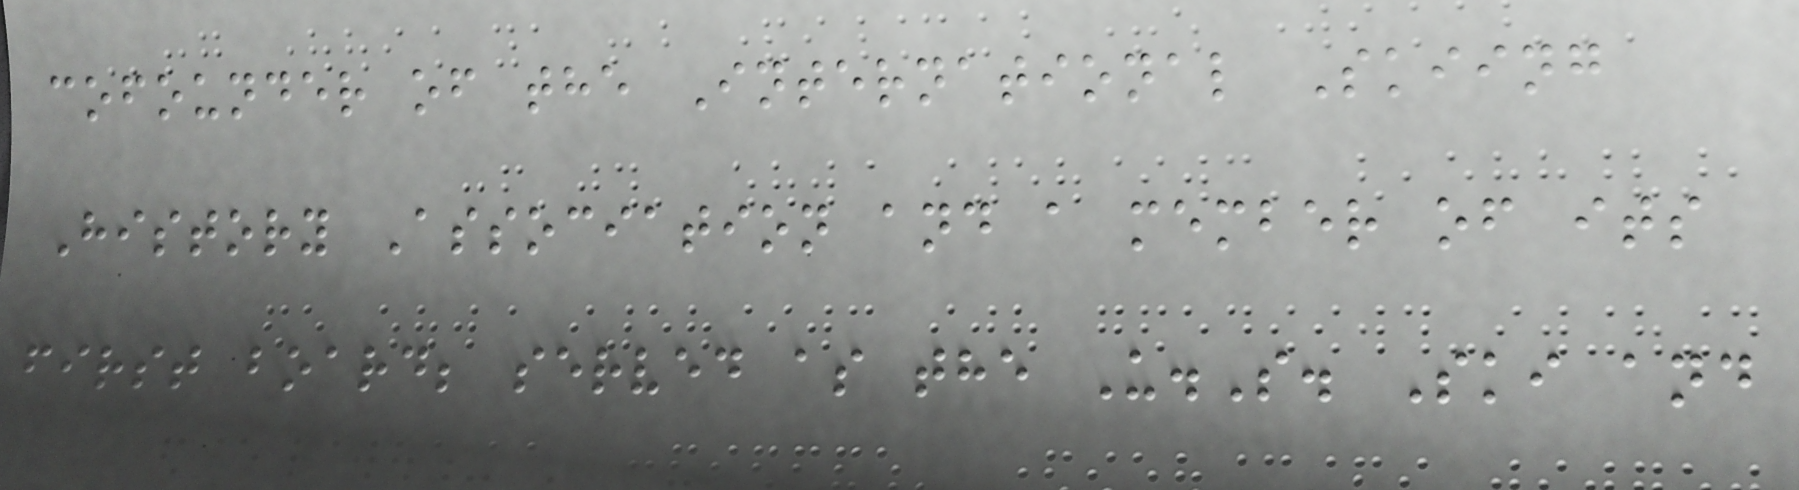cofounder of the International Skiing
History Association and a member of its
first board; served as the U.S. Ski and
